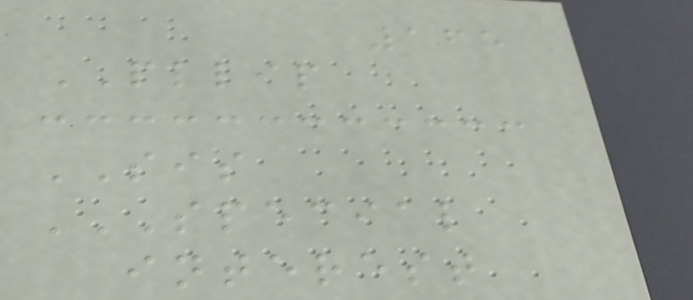165
PLLIP
SIS
SPECIAL
INTEREST
